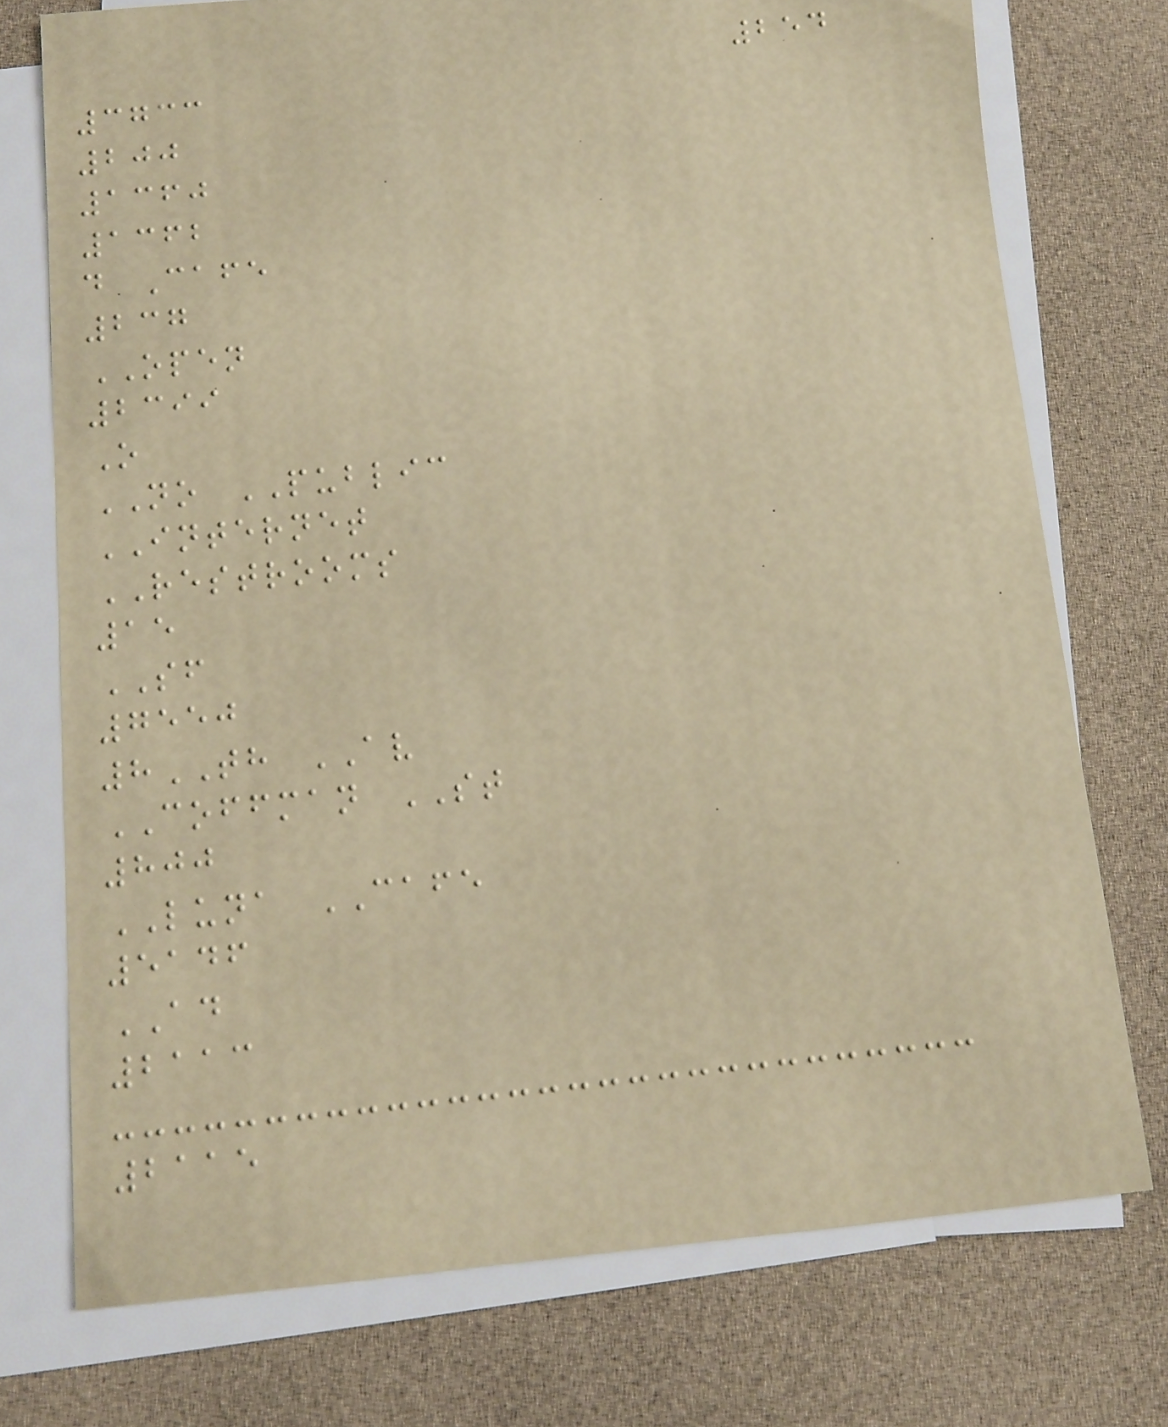254
3733
200
1360
1362
d Cafe
237
OPEN
2399
O
NO PUBLIC
INTERNET
RESTROOMS
15
SF
7550
8TH AV
COFFMAN ST
800
LUNA CAFE
5146
AD
2113
2115
